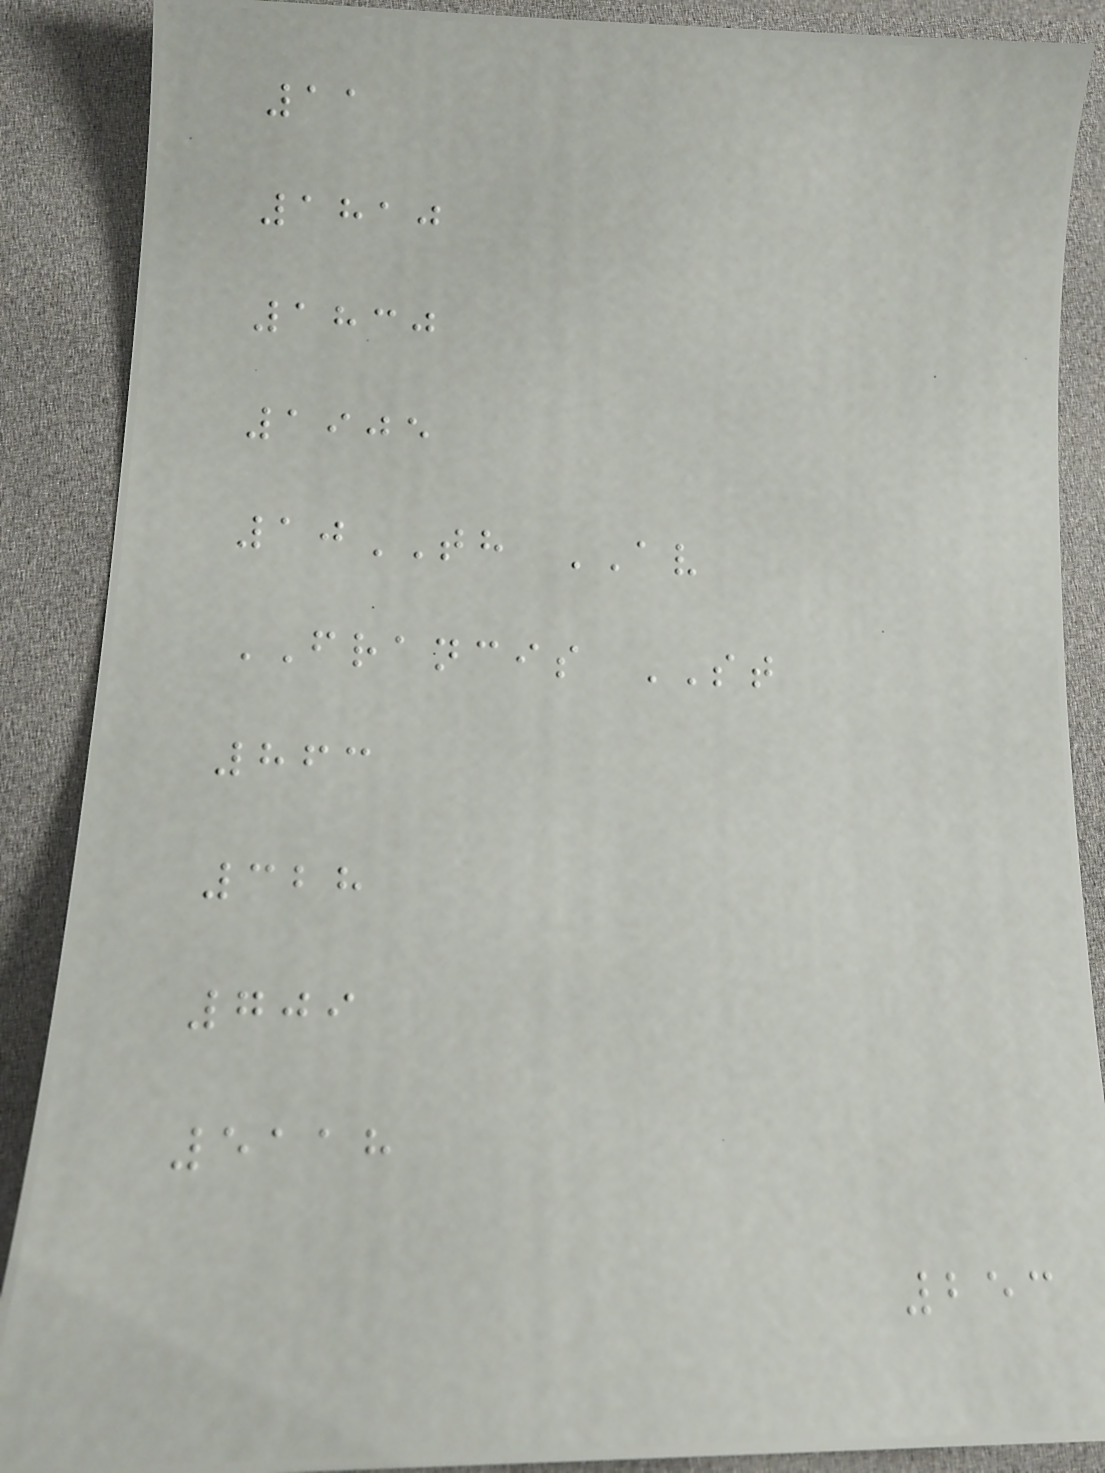11
1810
1830
1905
10TH AV
FRANCIS ST
863
328
709
5118
253
